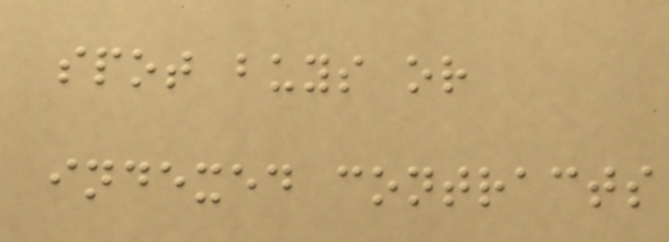spot buys or
indexed contracts
